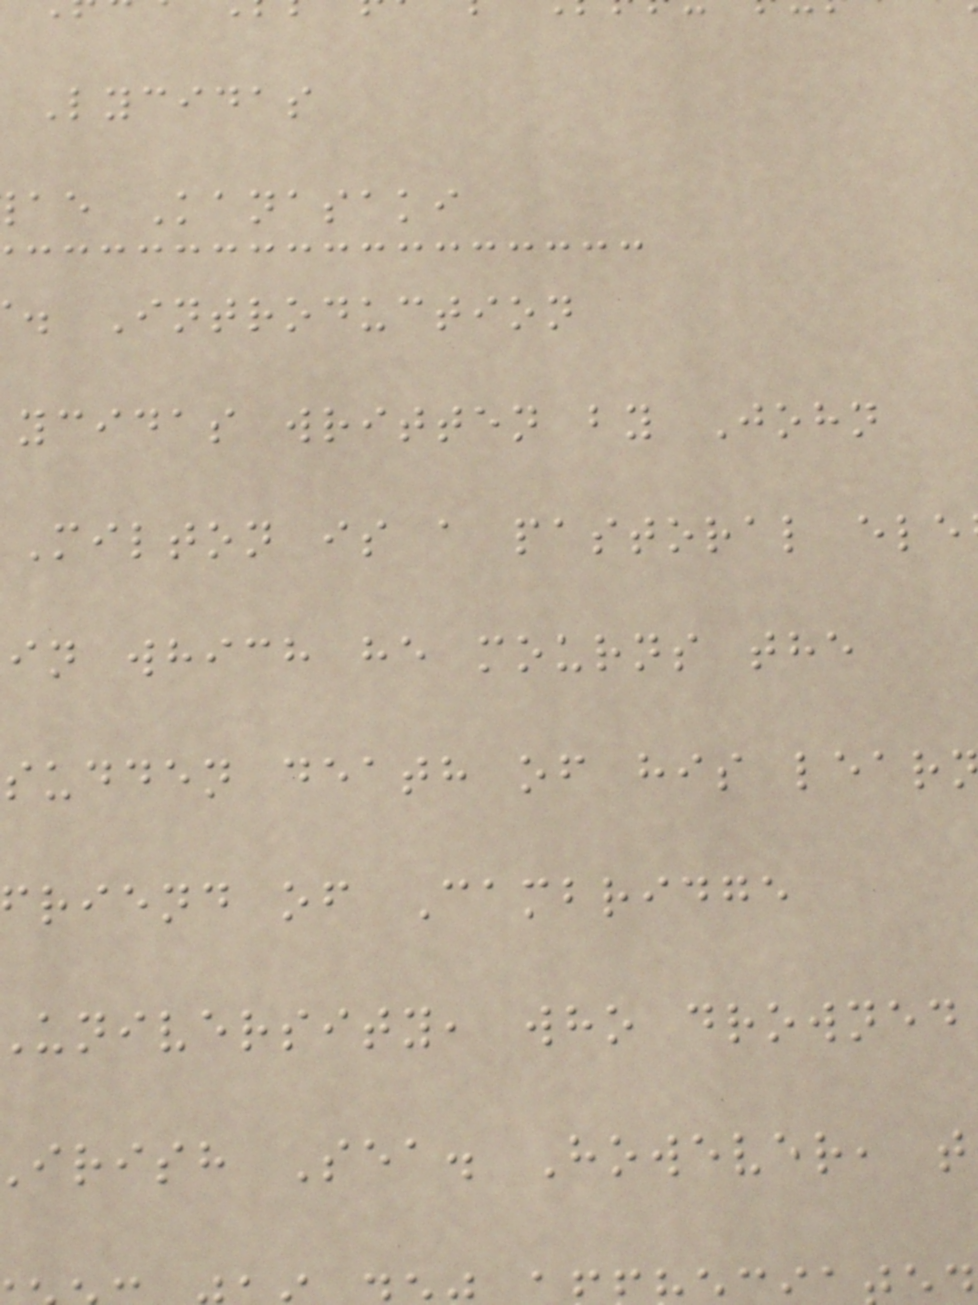Lycidas
ae Kanasaki
. Introduction
ycidas written by John
Milton is a pastoral ele
in which he mourns the
sudden death of his lear
riend of Cambridge
university, who drowned
irish Sea. However, t
